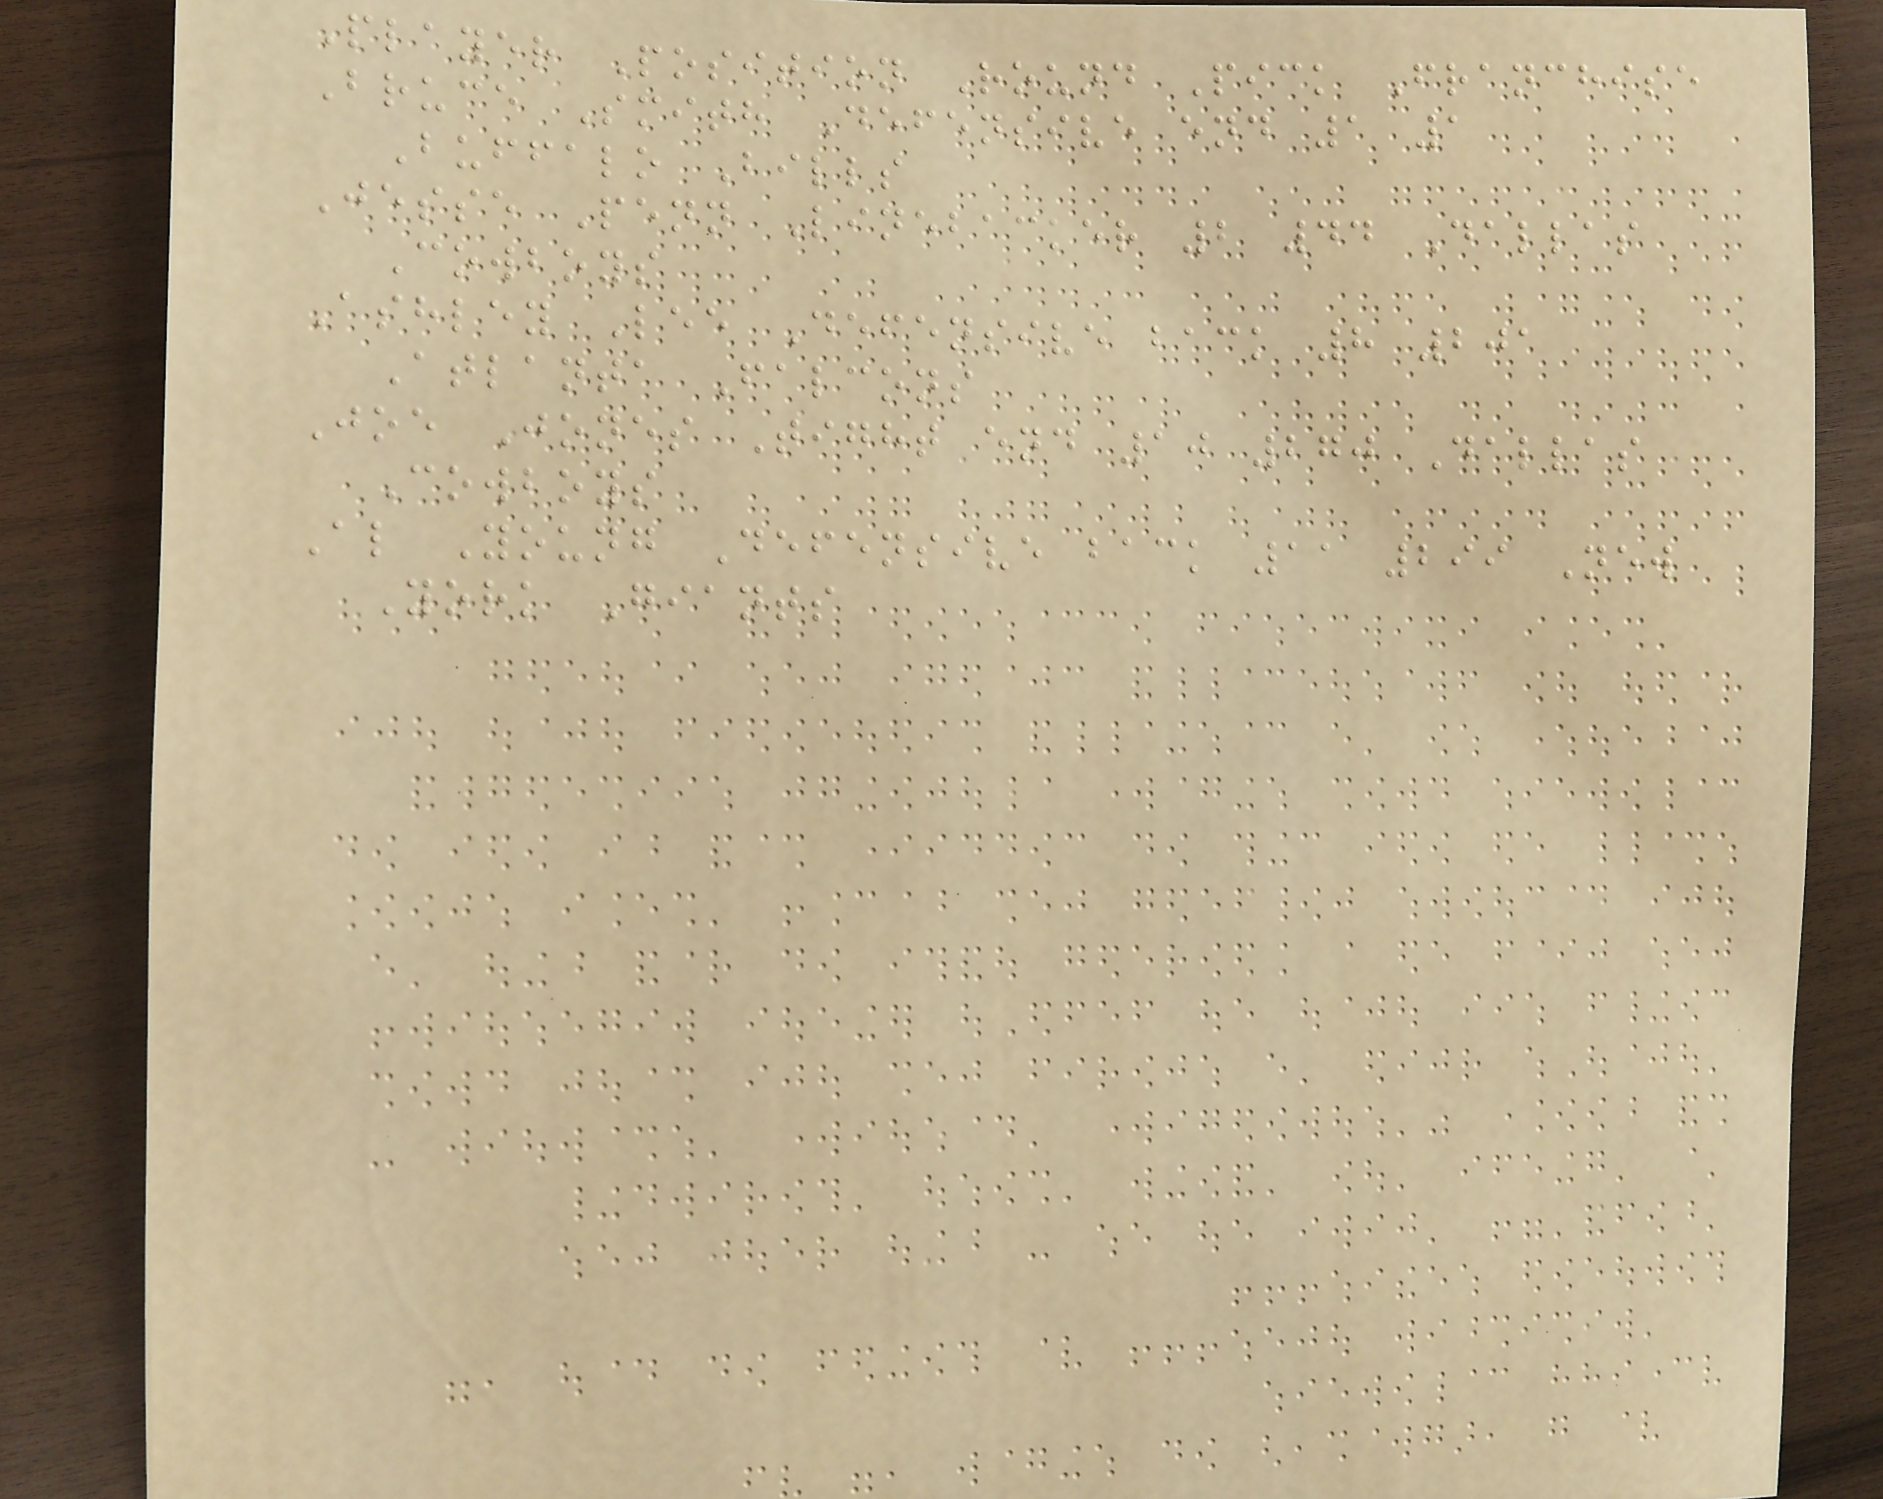Player Position Round Pick Franchise
Bruce Smith Defensive end 1 1
Buffalo Bills
Jesse Penn Linebacker 2 44 Dallas
Cowboys
Ashley Lee Defensive back 8 201
Atlanta Falcons
Joe Jones Tight end 10 270 Dallas
Cowboys
Al Young Defensive back 11 299 New
York Giants
